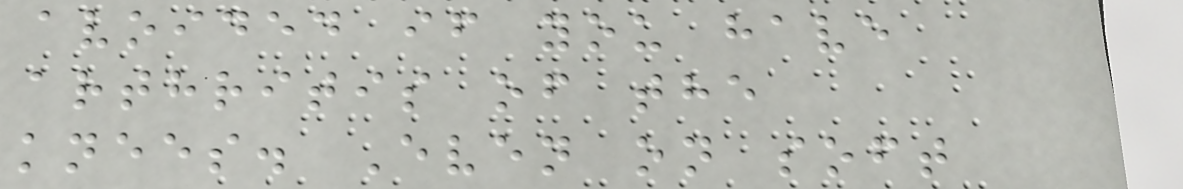avoided if you have
arthritis of the
knees. Even on soft
